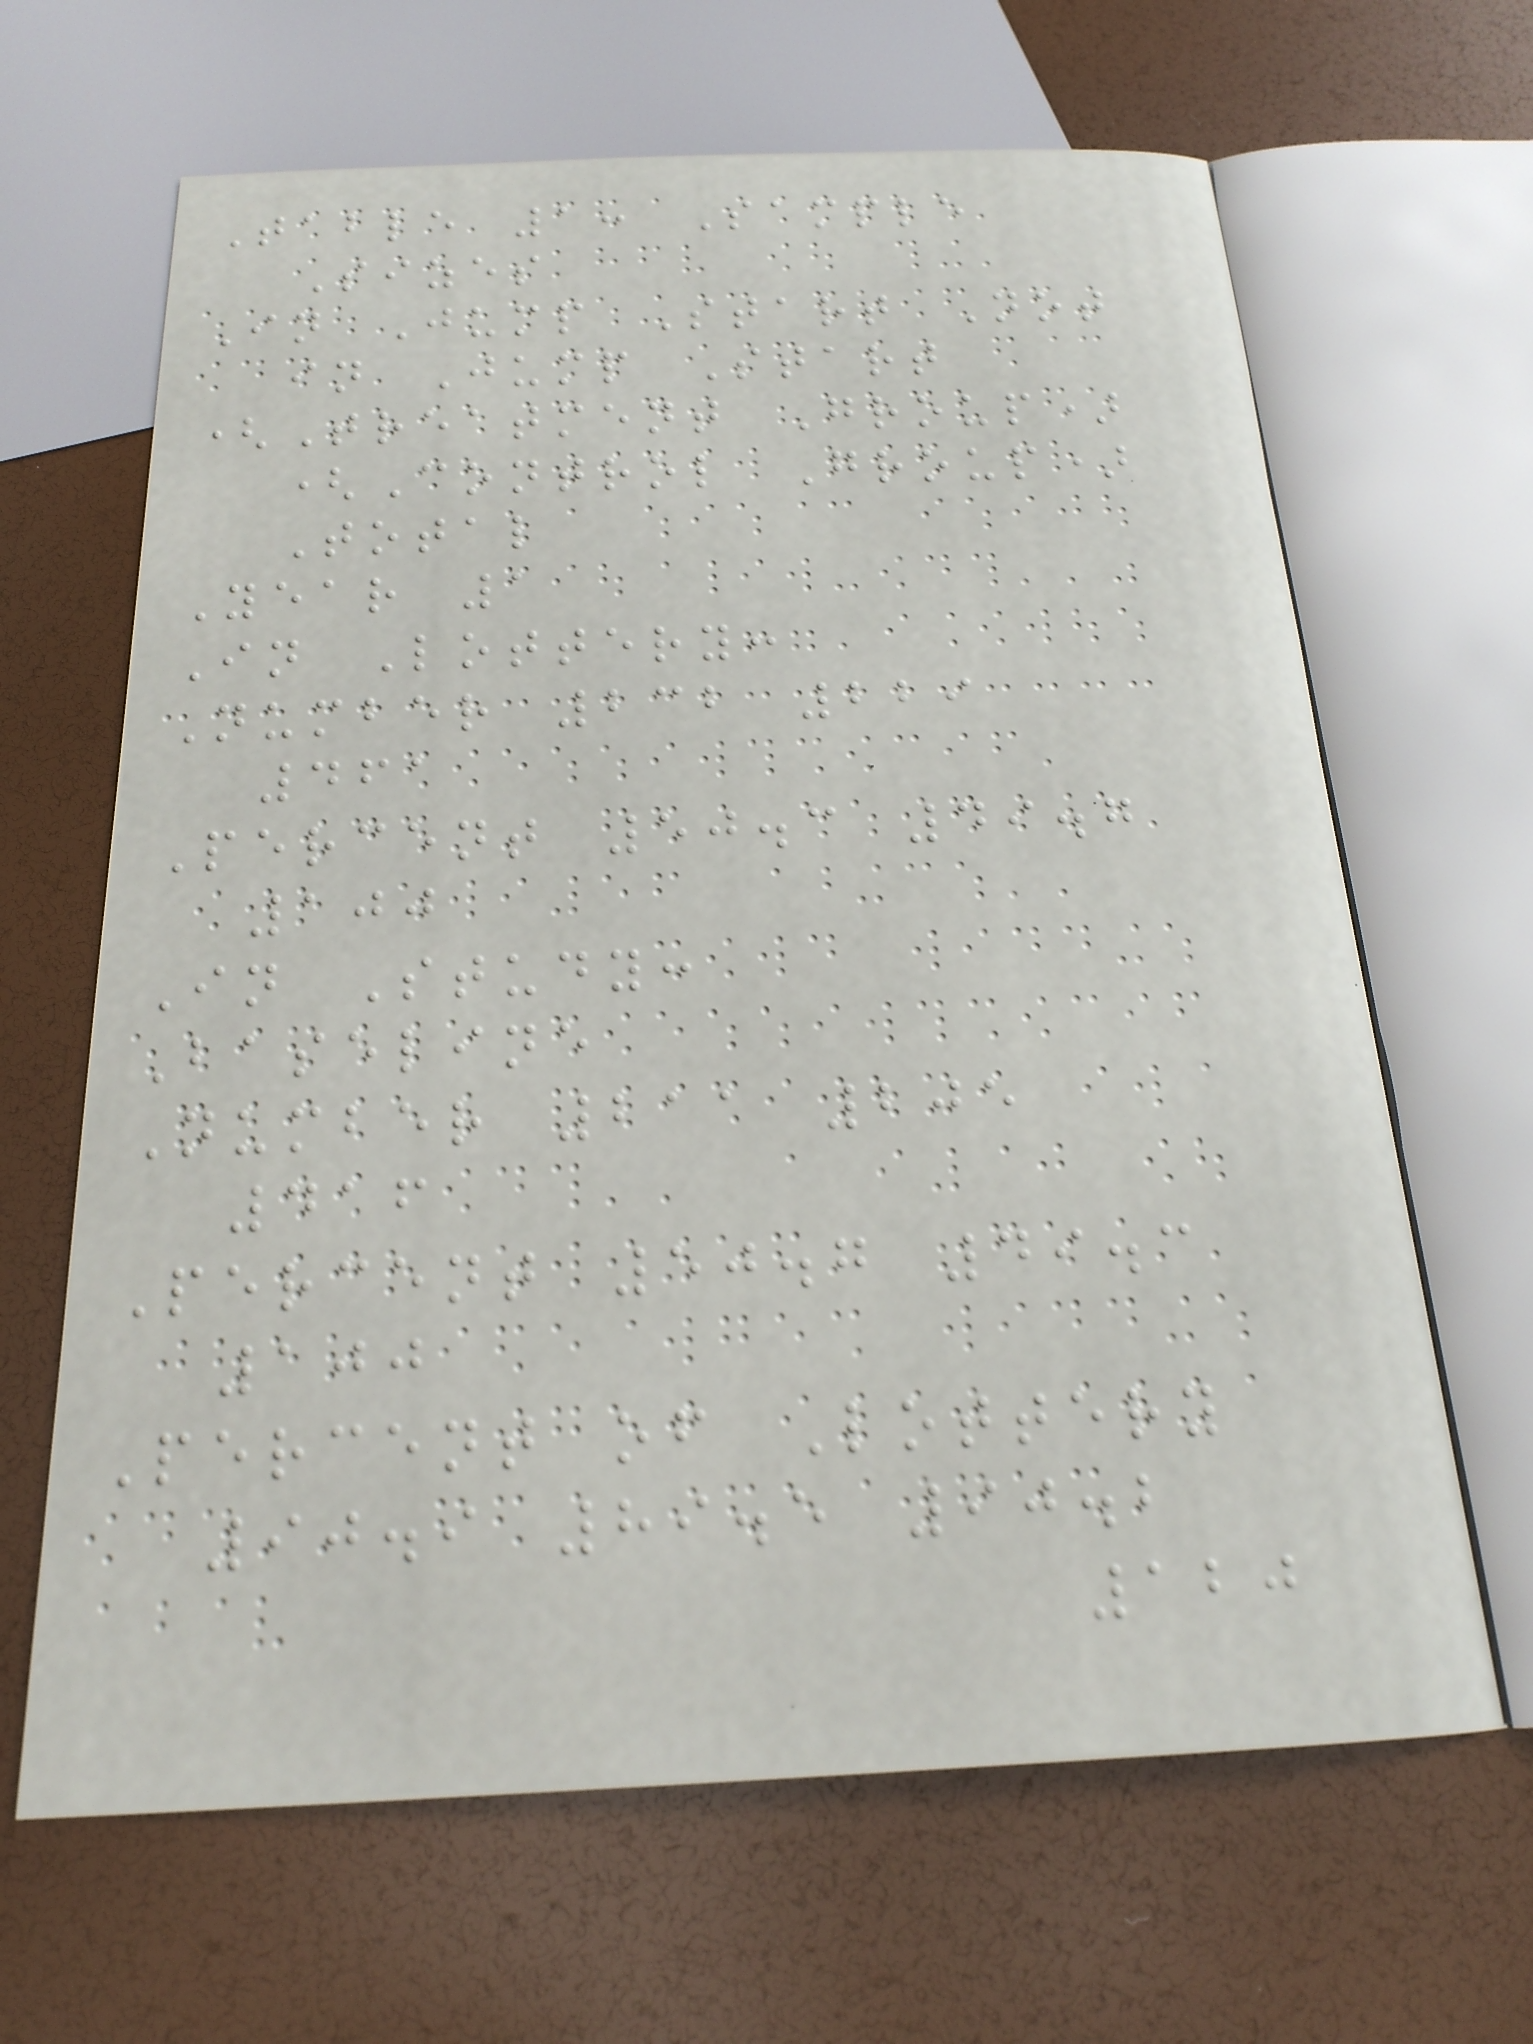Table 1: Sample
Sizes
In Jump Start Not
in Jump Start
(Treatment Group)
(Control Group)
Total
Year 1
In Lottery:
Number 232 229
461
Percent 50.3 49.7
100
In Study:
Baseline
Number 211 205
416
Percent 50.7 49.3
100
Percent of Lottery
90.9 89.5 90.2
120
